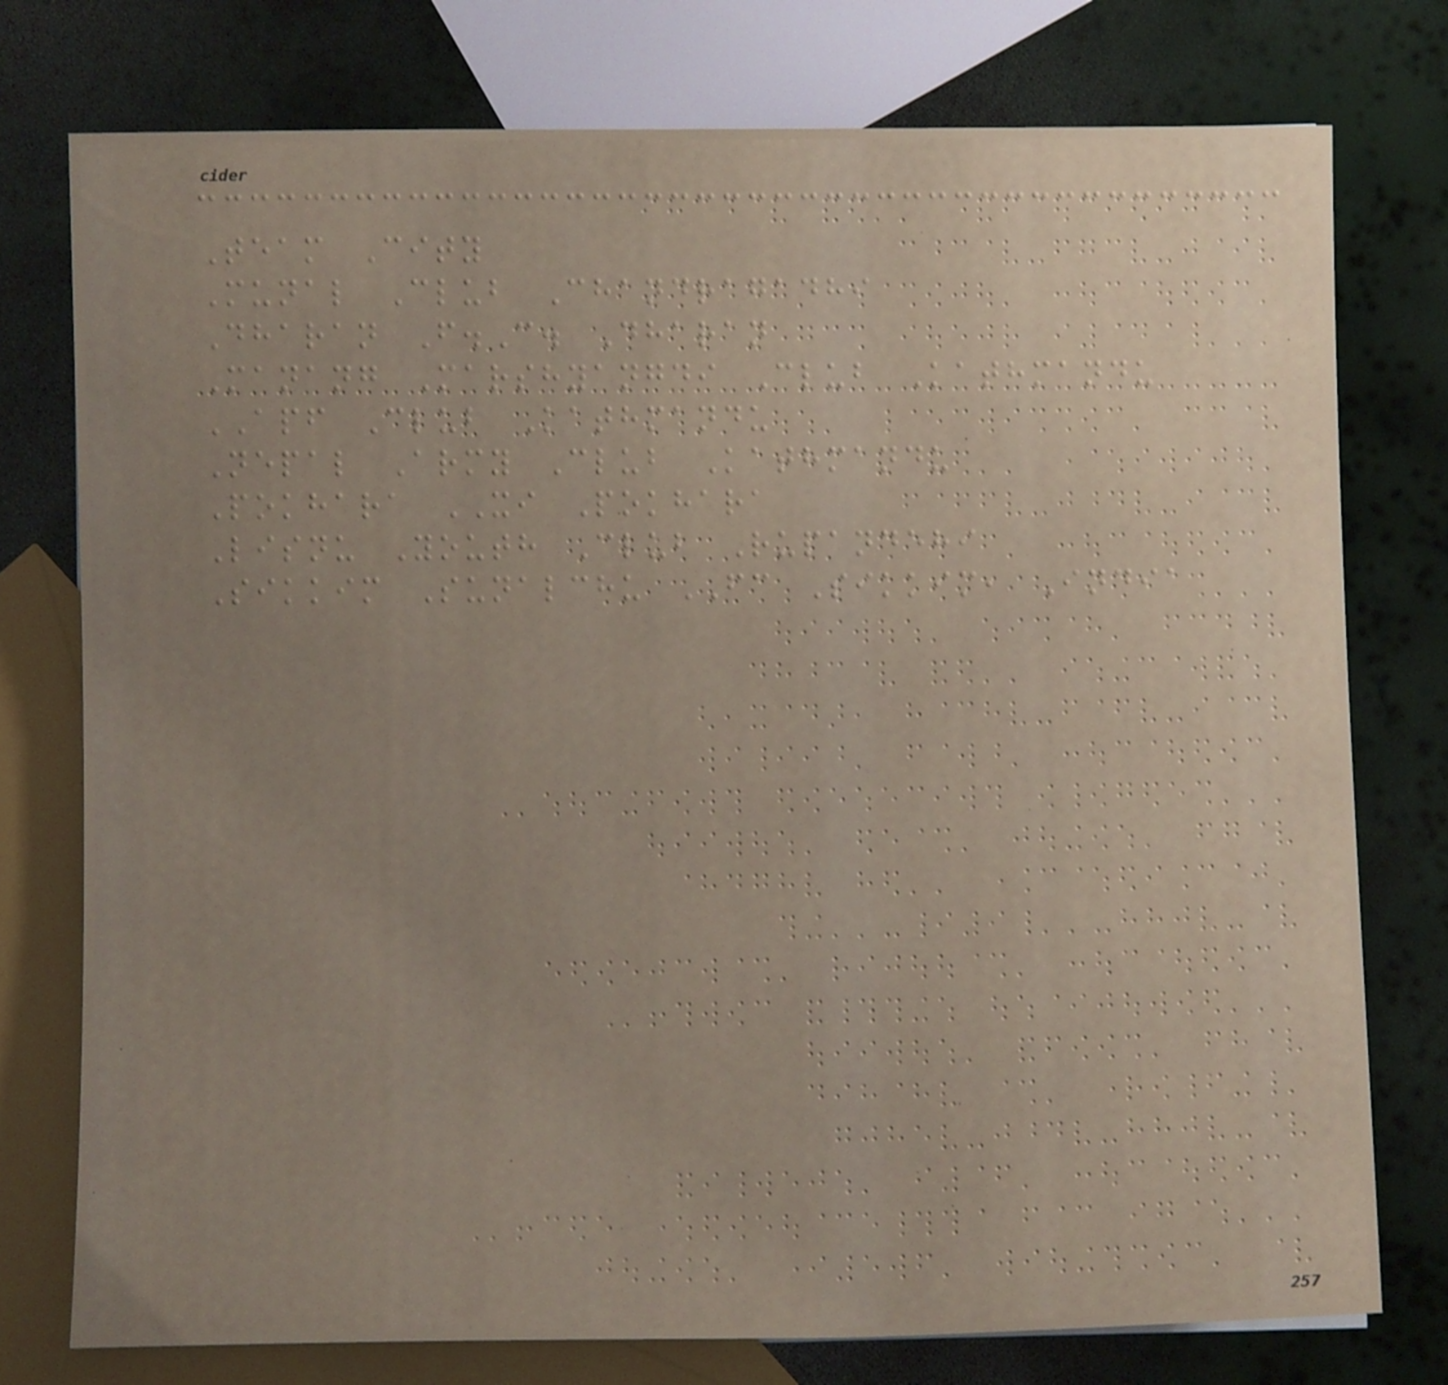Team City
Munal Club Chandragadhi
Dharan F.C. Dharan
Manang Marshyangdi Club Kathmandu
APF Club Kathmandu
Nepal Army Club Kathmandu
Pokhara XI Pokhara
Lisnu Youth Club Rupandehi
Sikkim Sunalchu FC Sikkim, India
